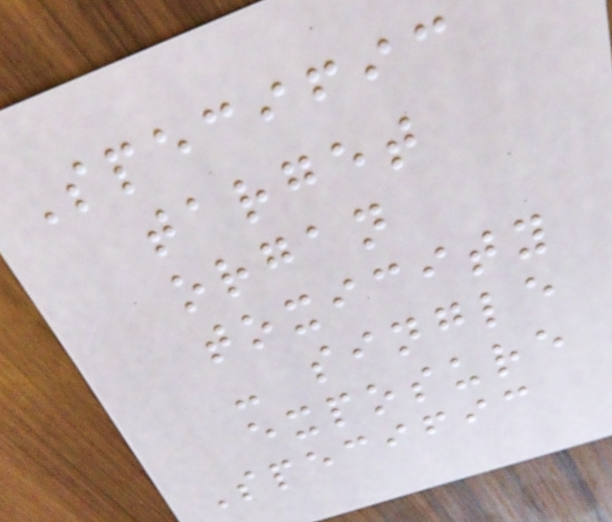Specific
target
organ
toxicity
- single
exposure
Specific
